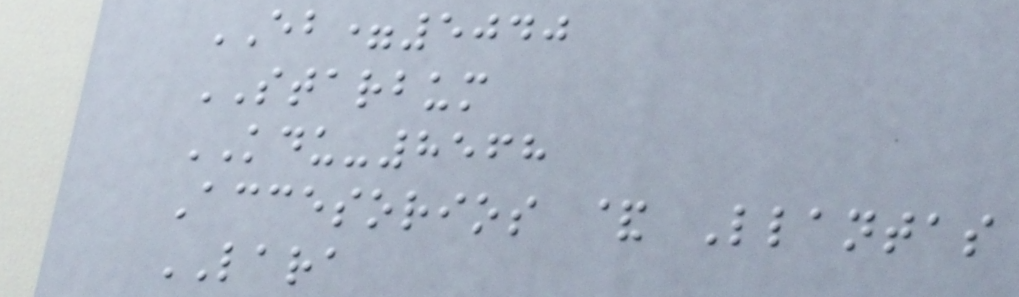EB=5040
STARBUM
KDU-8568
Accesorios & Llantas
LARA
